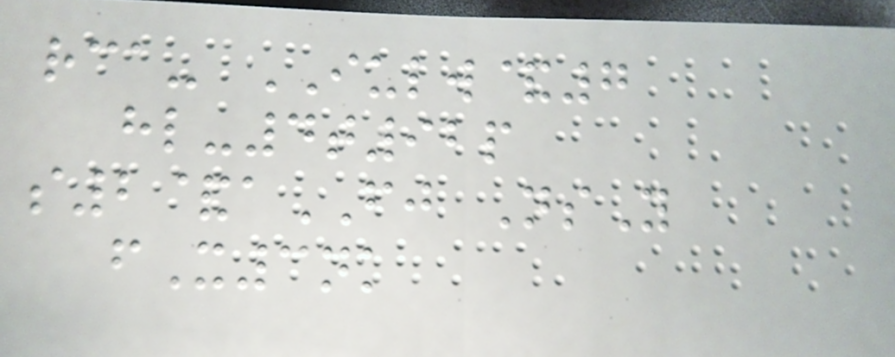rca- IULW&7
hl-4t92p
s2&aFJ NsY
fX3nk
